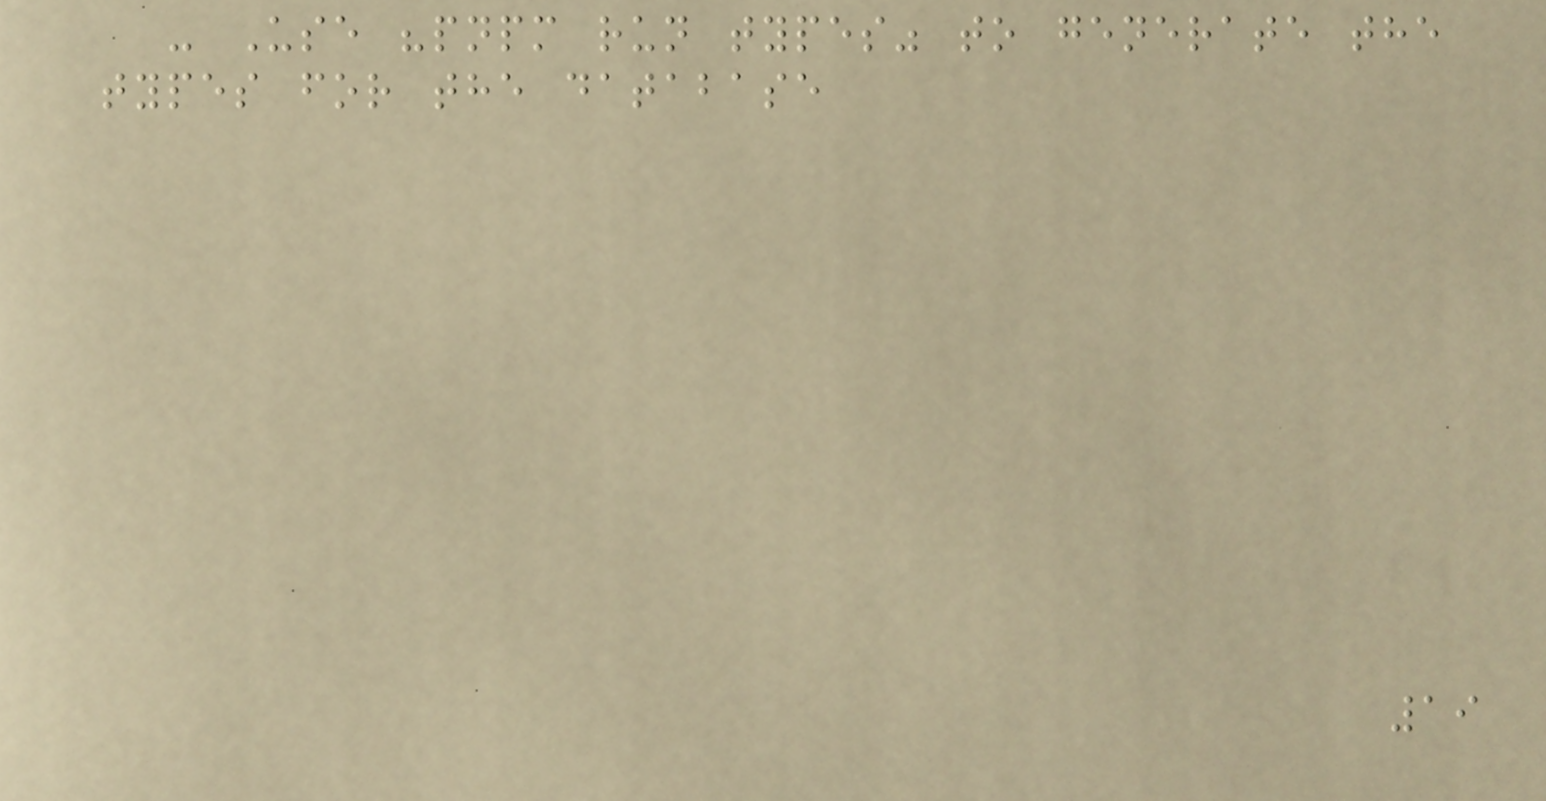- Use "pnpm run types" to generate the
types for the database
19
